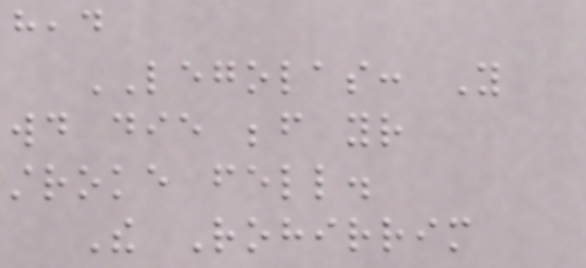head
LEGOLAS: You
would die before your
stroke fell.
The Rohirrim
